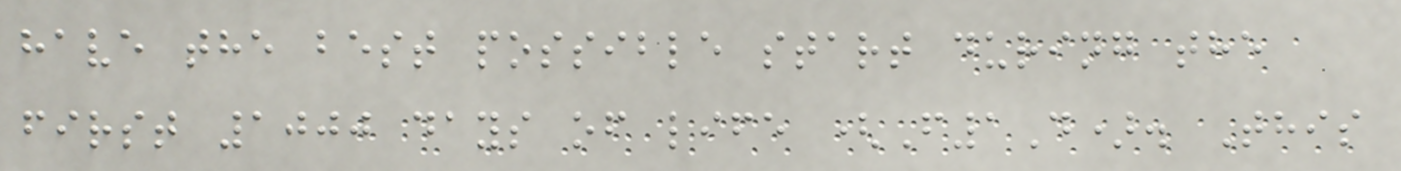have the best possible start during the
first 1000 days of life (F1D). This
